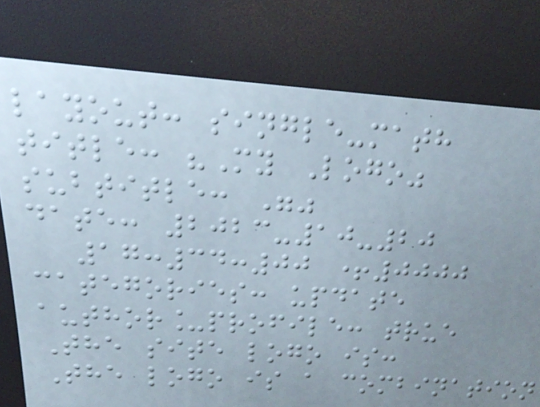layout: single-math
title: "My Logo"
subtitle: ""
date: 2023-10-20
17:34:00 +0000
categories: update
author_profile: true
The site logo is:
The logo is a combination
